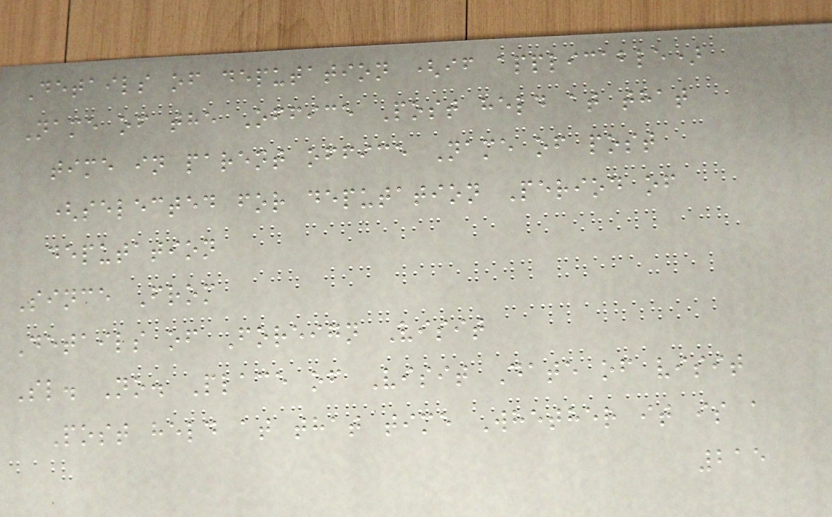Details of deputation (if applicable)
Name of the Office Post held at that
time in parent office Name of post
(selected for deputation Period of
deputation
Since From
Details of Foreign Visit
Sl. No. Place of Visit Date of visit
Post held at that time Whether it is a
215
